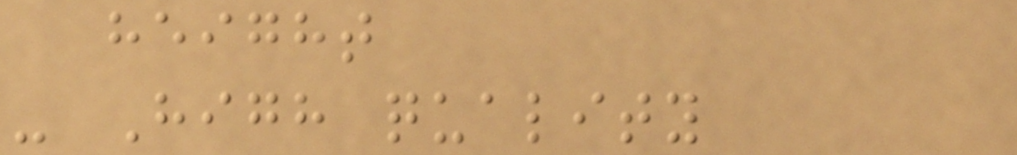height
- High quality
